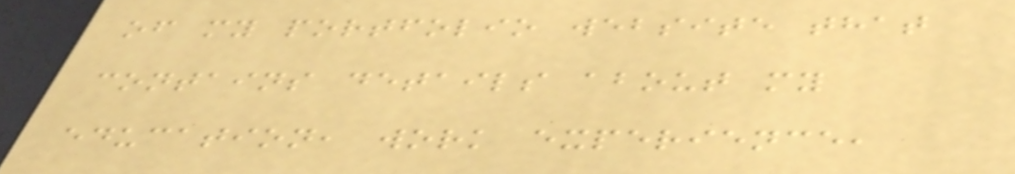of my portfolio website that
contains details about my
education, work experience,
